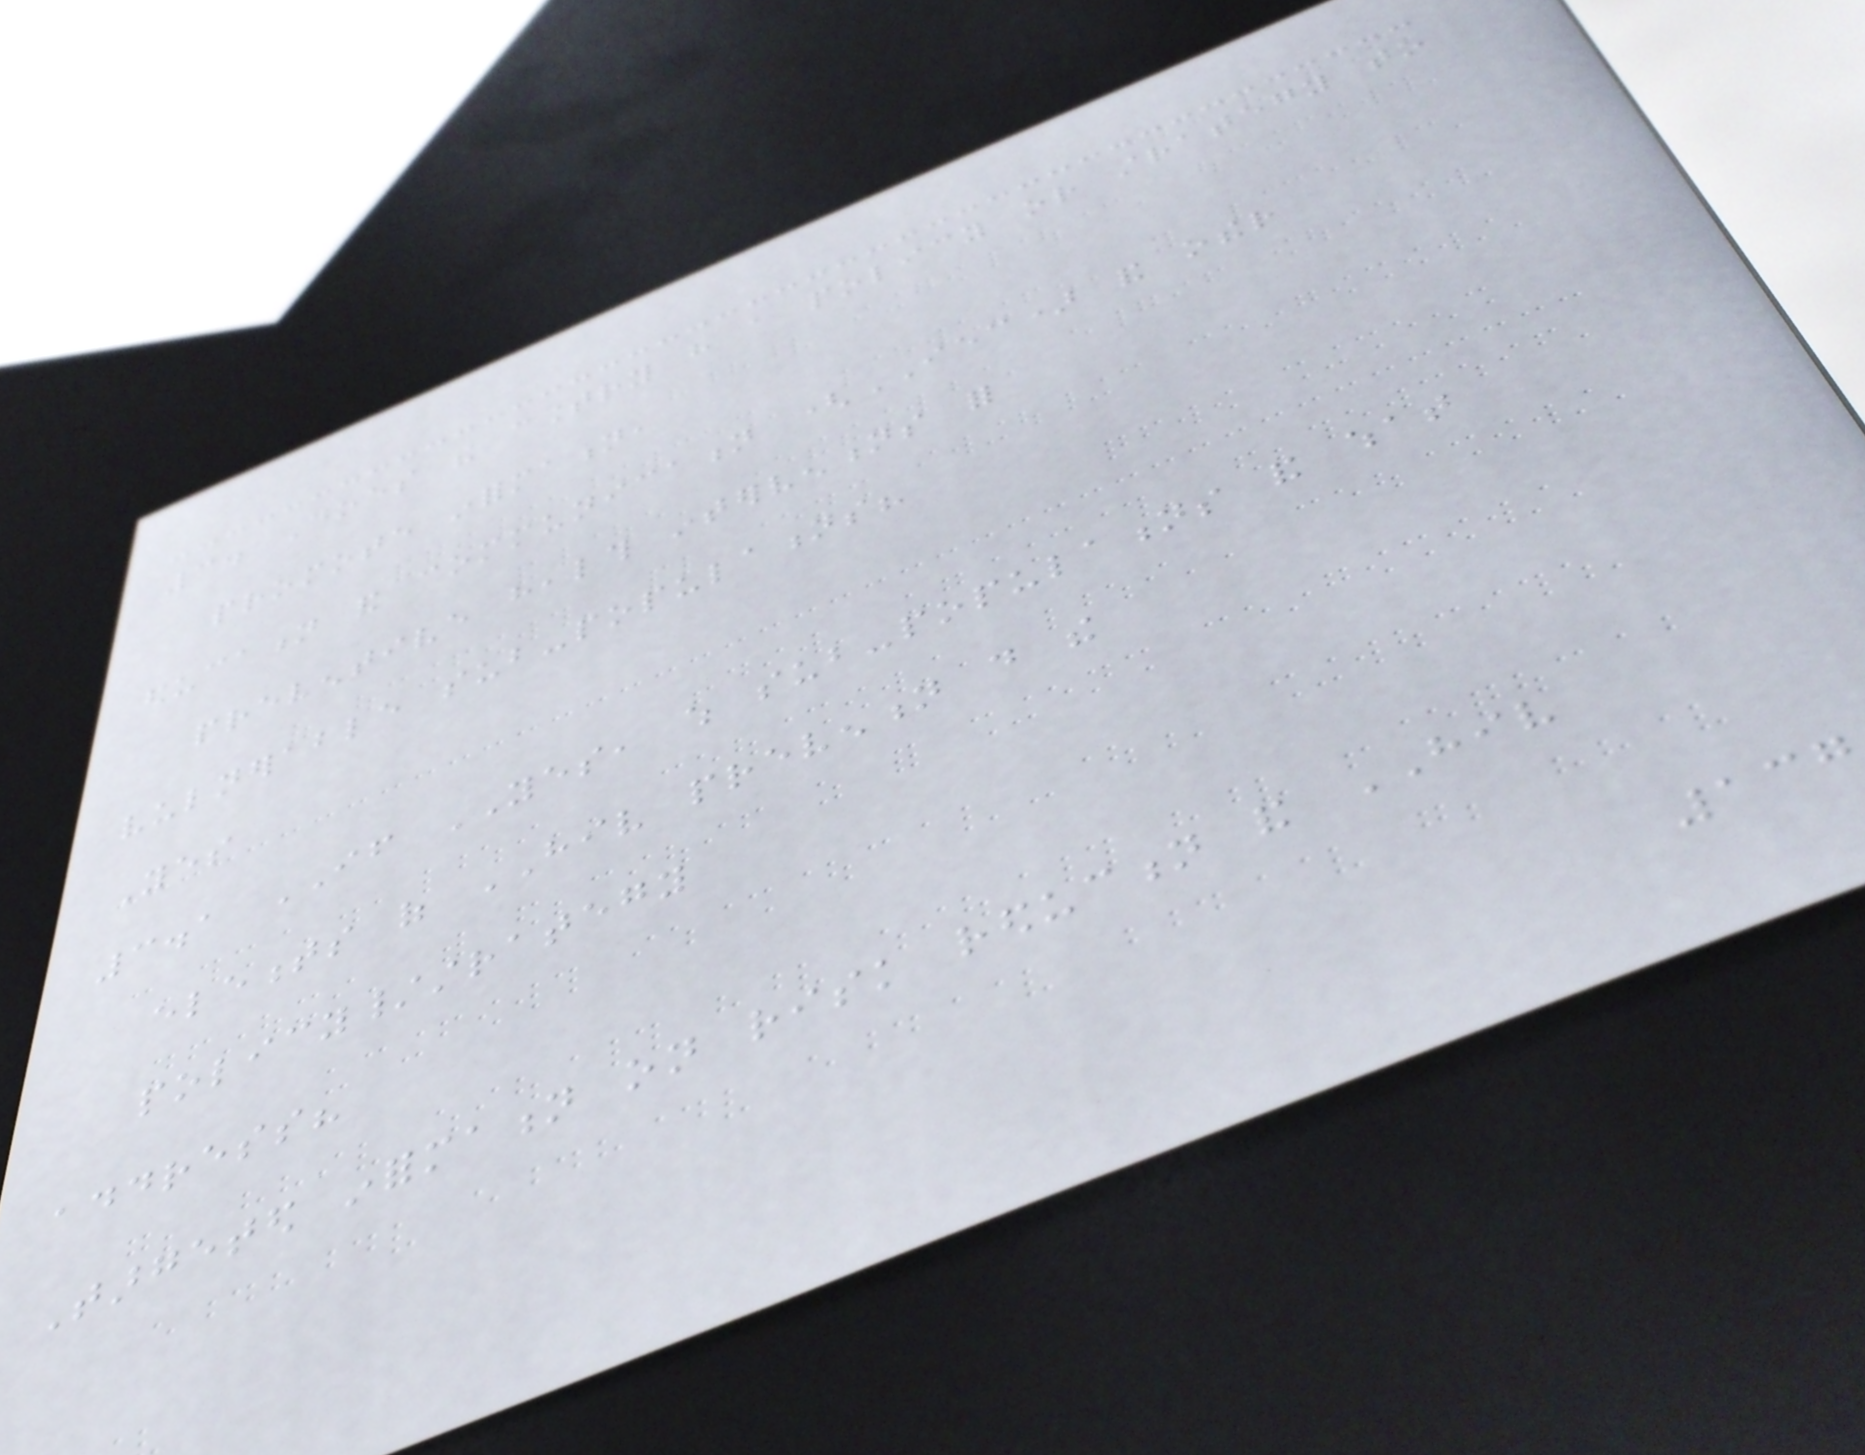3. Does the country have a policy or strategy to
promote information,
education and communication (IEC) and other
preventive health interventions for
vulnerable sub-populations?
Yes
3.1 IF YES, which sub-populations and what
elements of HIV prevention do the
policy/strategy
address?
Targeted information on risk reduction and HIV
137
